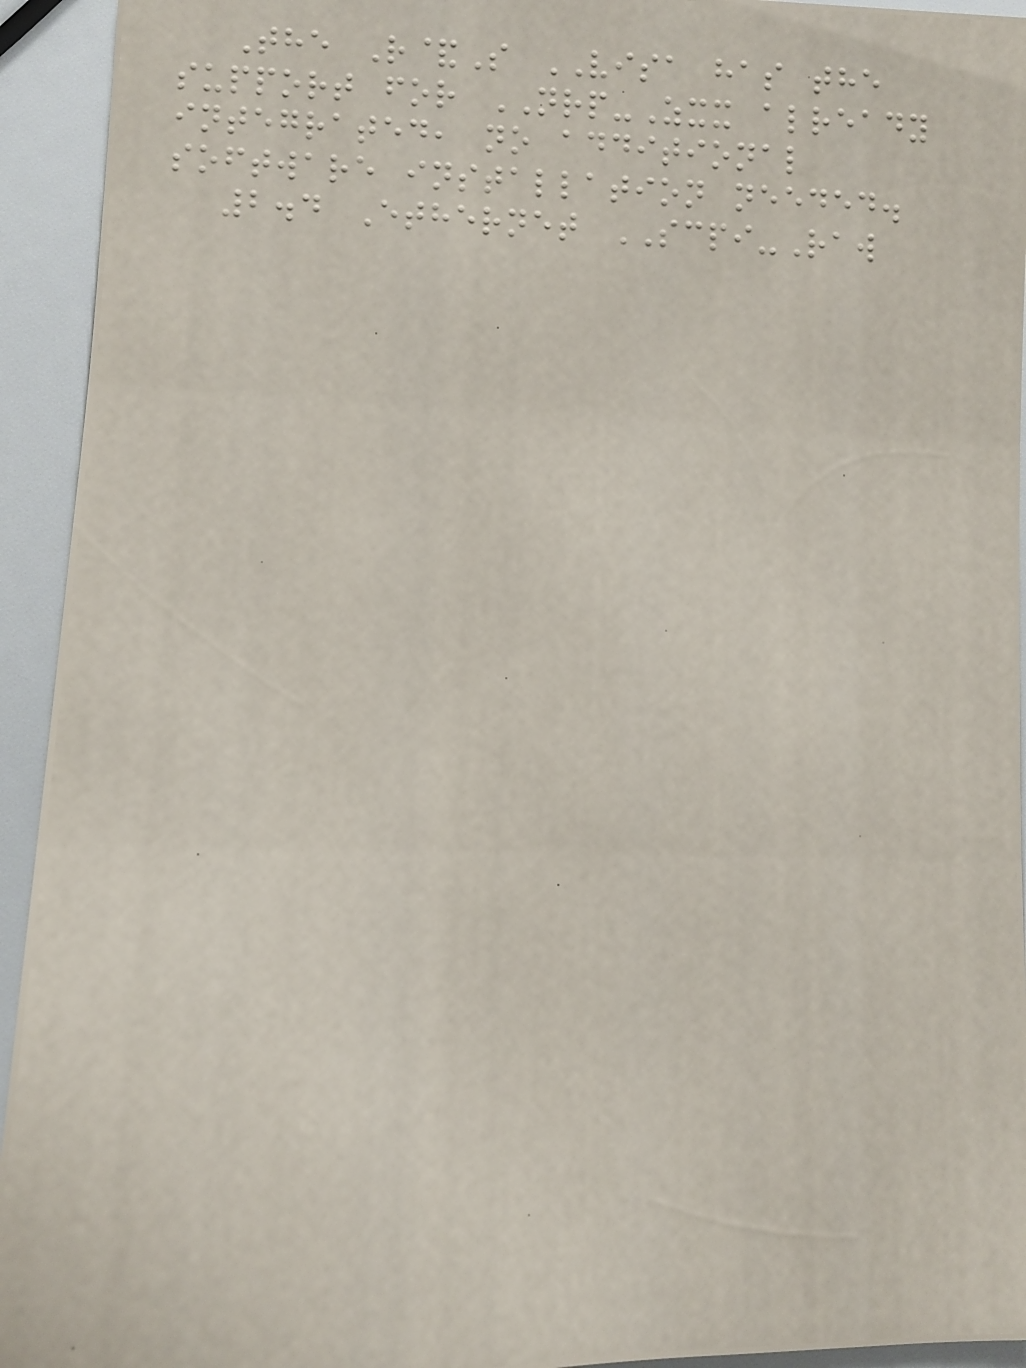The R&S VISA has the
support for NRP-Zxx already
integrated, no additional
software installation needed.
2.4 Ethernet SCPI-Raw
